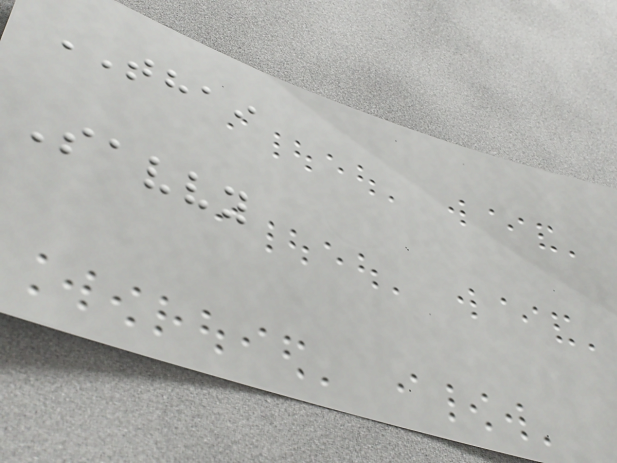THAI
Savvy
